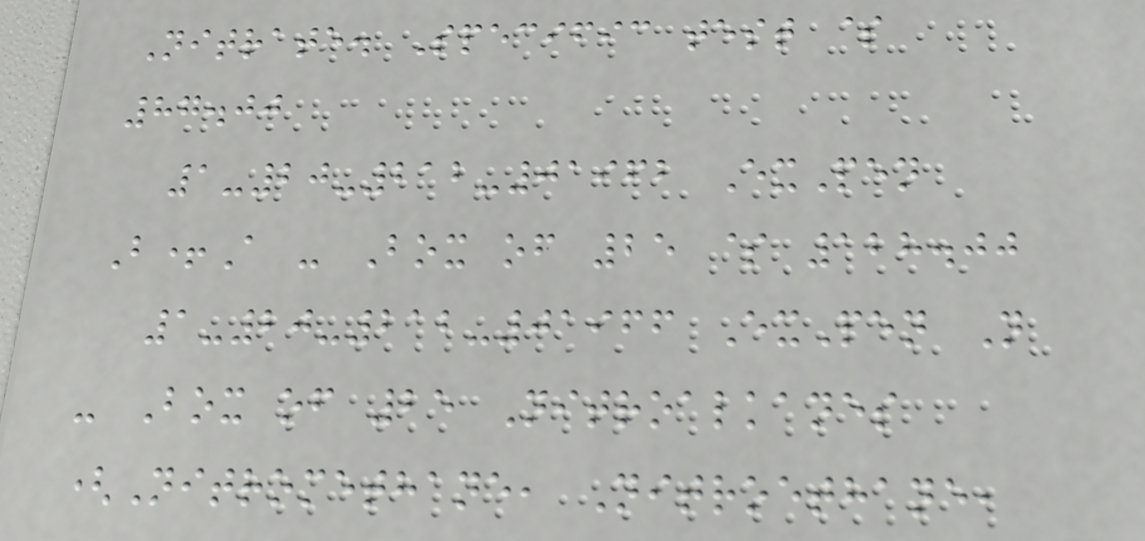Nitrate. Specific test $
87.00
1-20-212-01962 ExPen
B+A - Box of 25 $ 128.00
1-20-212-01966 ExPen N
- Box of 25 Nitroalkanes
(Nitromethane, Nitroethane,
